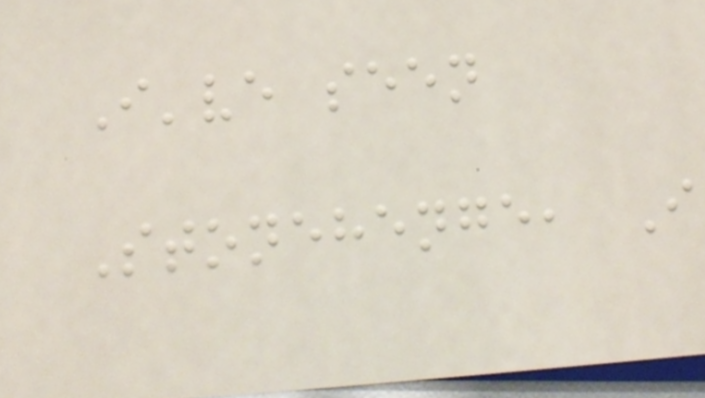I've seen
Stonehenge, I
